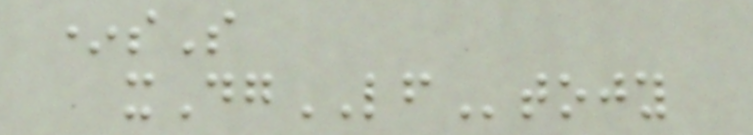*sS
xDgLFtojy
